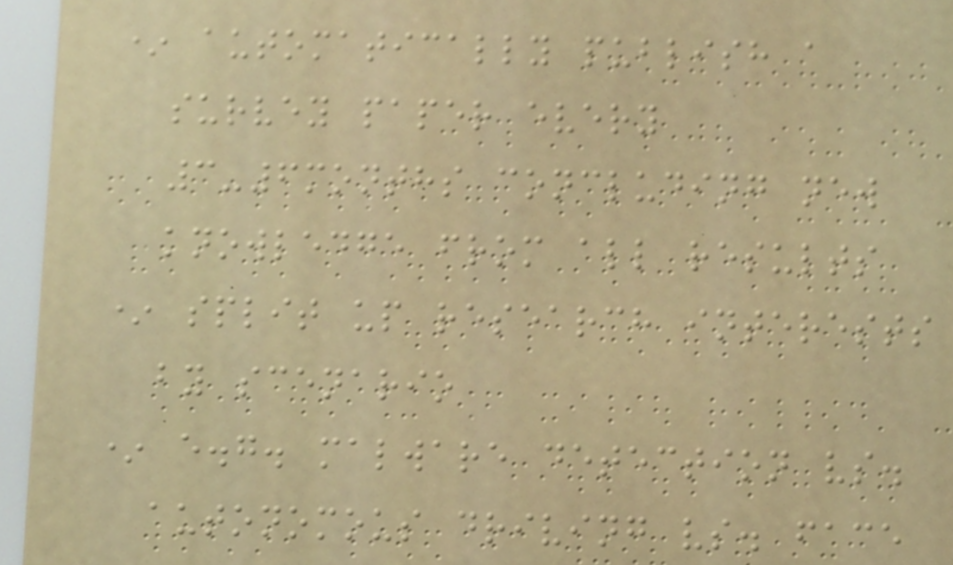* automatically publish a
survey paper every
3-6months concluding new
knowledge from all results
* split up research interests
by scenario
* e.g. malware detection vs.
autonomous driving vs. face
